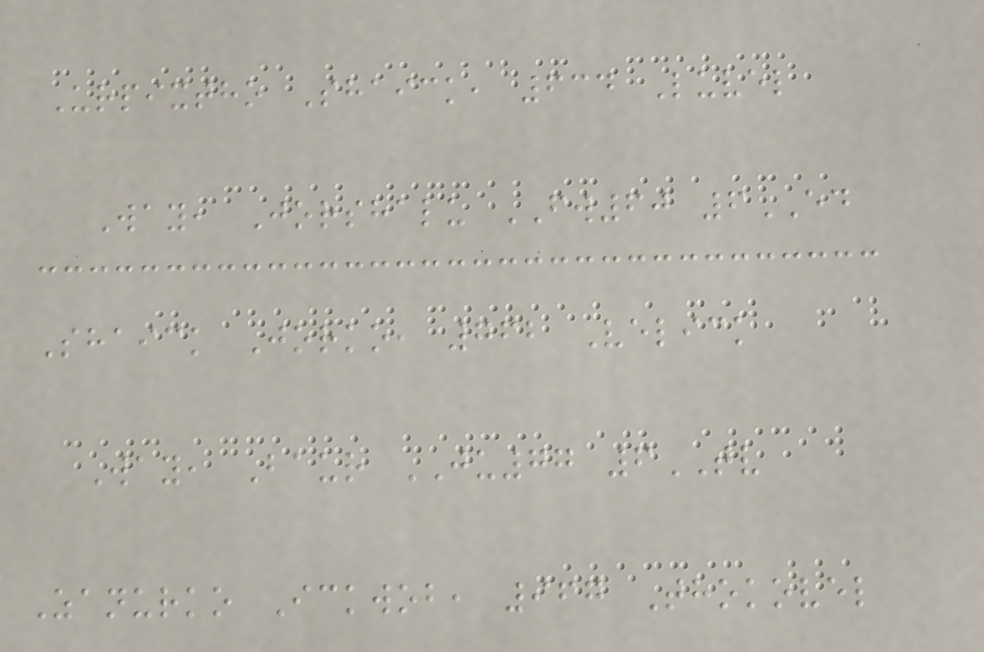Urpixtho Shaick, 634 Luvel
Way, Jorshalu FW60 6ED
Shaick Jorko, 762 Velick
Way, Baur JU77 6TV
Zanurko Ickwob, 967 Thokovel
